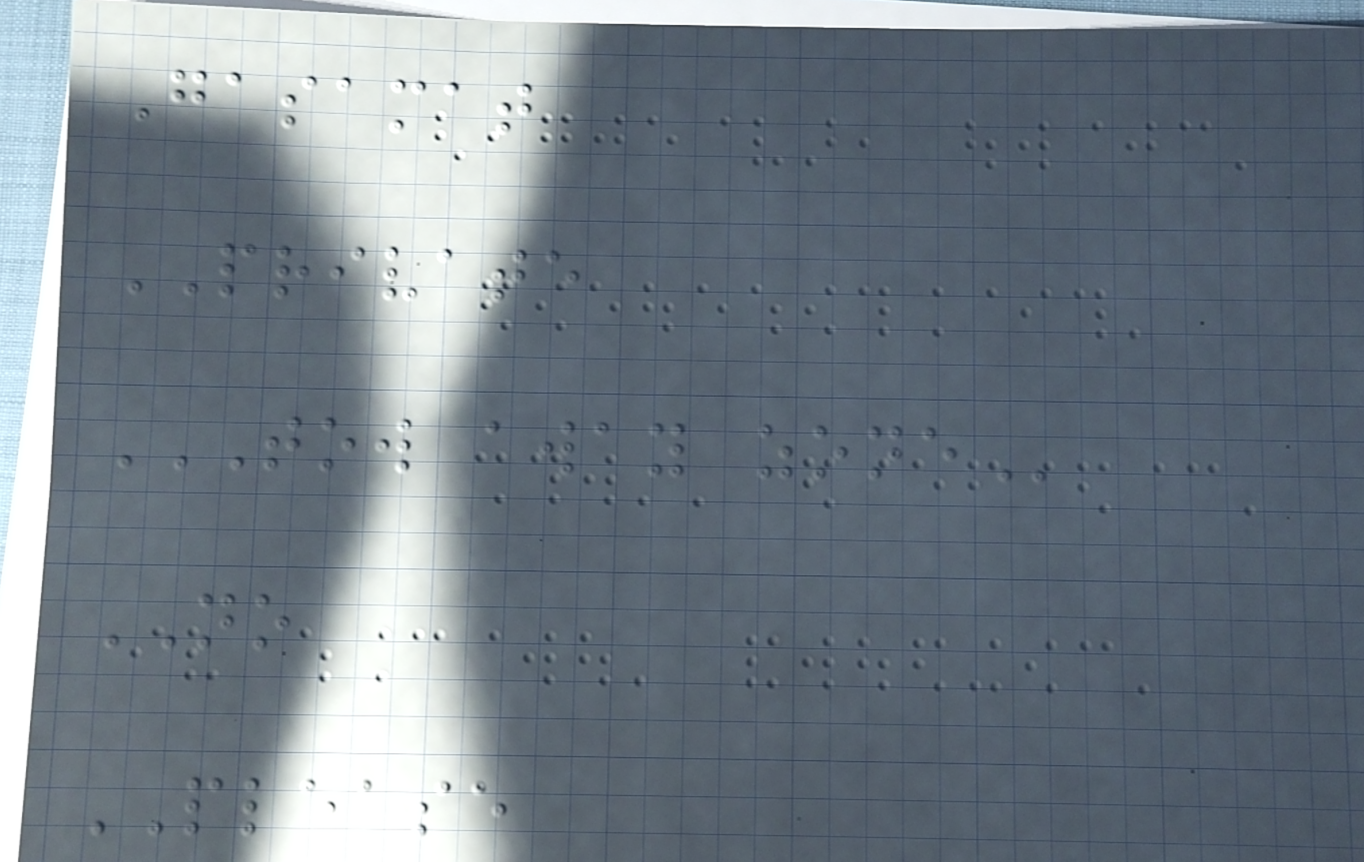Gasamat
PRIVATE
TOW AWAY ZONE
NO
PLEASE
